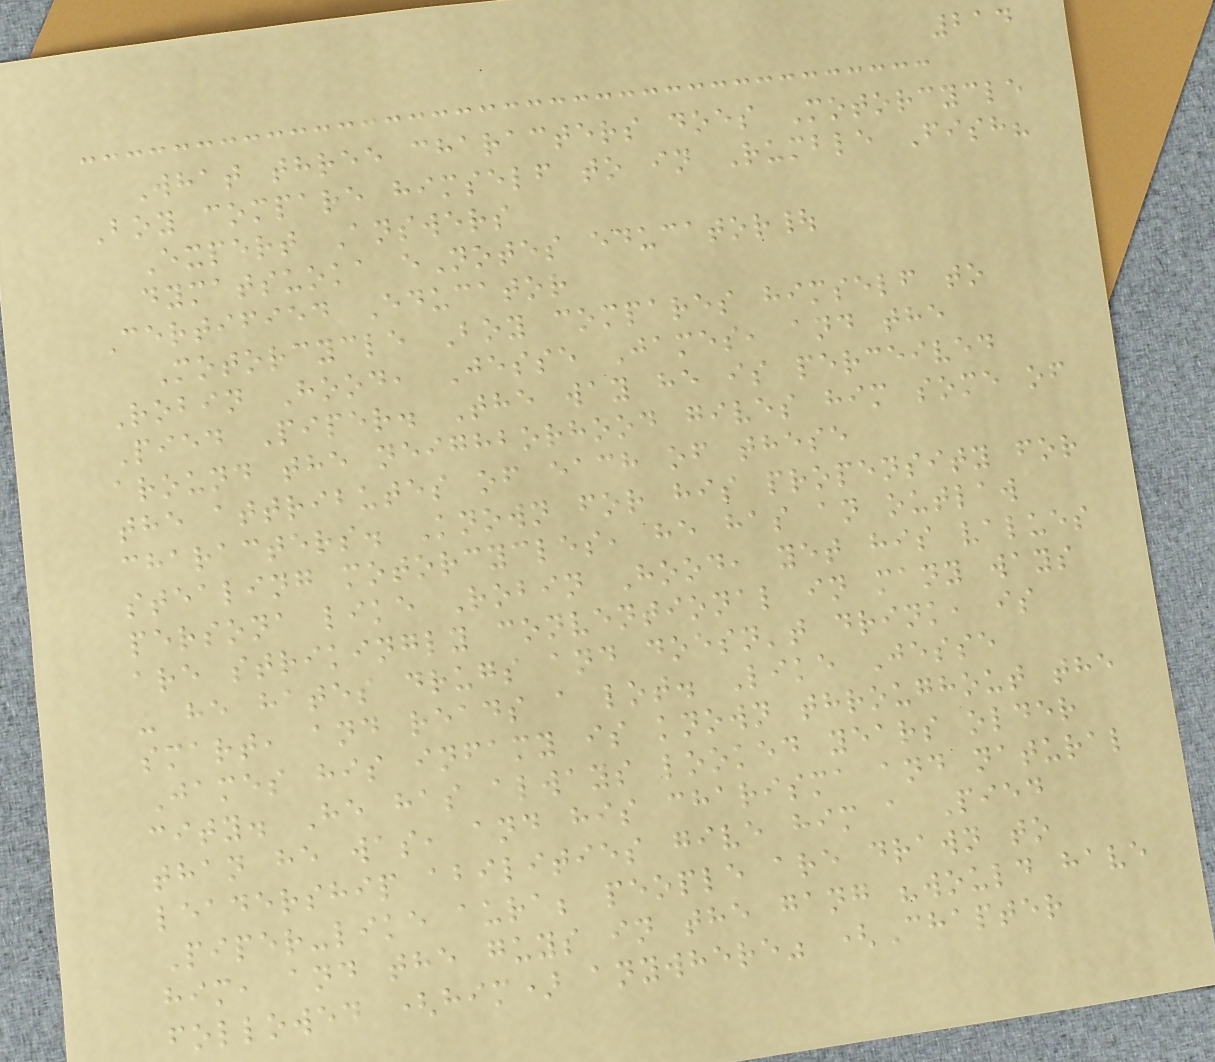214
What three characters does Motorcycle
Boy compare himself to in Rumble Fish?
Expert Answers
dymatsuoka eNotes educator|
Certified Educator
Motorcycle Boy compares himself to
Robin Hood, Jesse James, and the
Pied Piper. The way he is perceived
around the neighborhood gives him some of
the attributes of each of these
characters. Known for his propensity for
stealing motorcycles, he has an outlaw
persona like Robin Hood, yet his values
are strikingly conventional in many ways
- he hates drugs and doesn't drink, is
smart, and reads a lot. Like Jesse
James his infamy is known throughout the
city. He has always looked years older
than he was, and his charisma and natural
leadership abilities give him a Pied
Piper-like aura; people are drawn to
him, and the guys in the gang "would have
followed (him) anywhere" (Chapter
